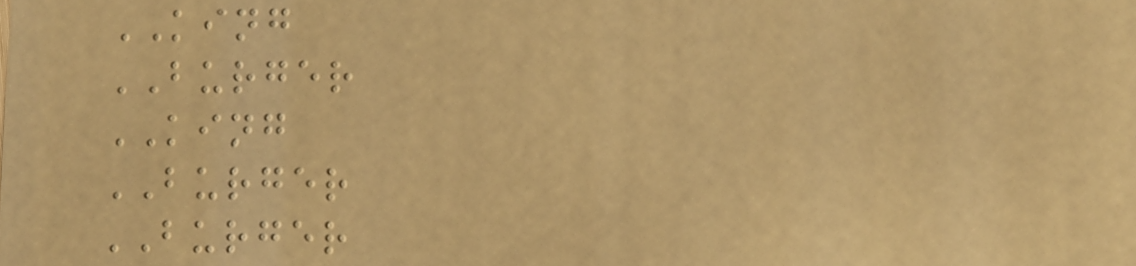KING
BURGER
KING
BURGER
BURGER
